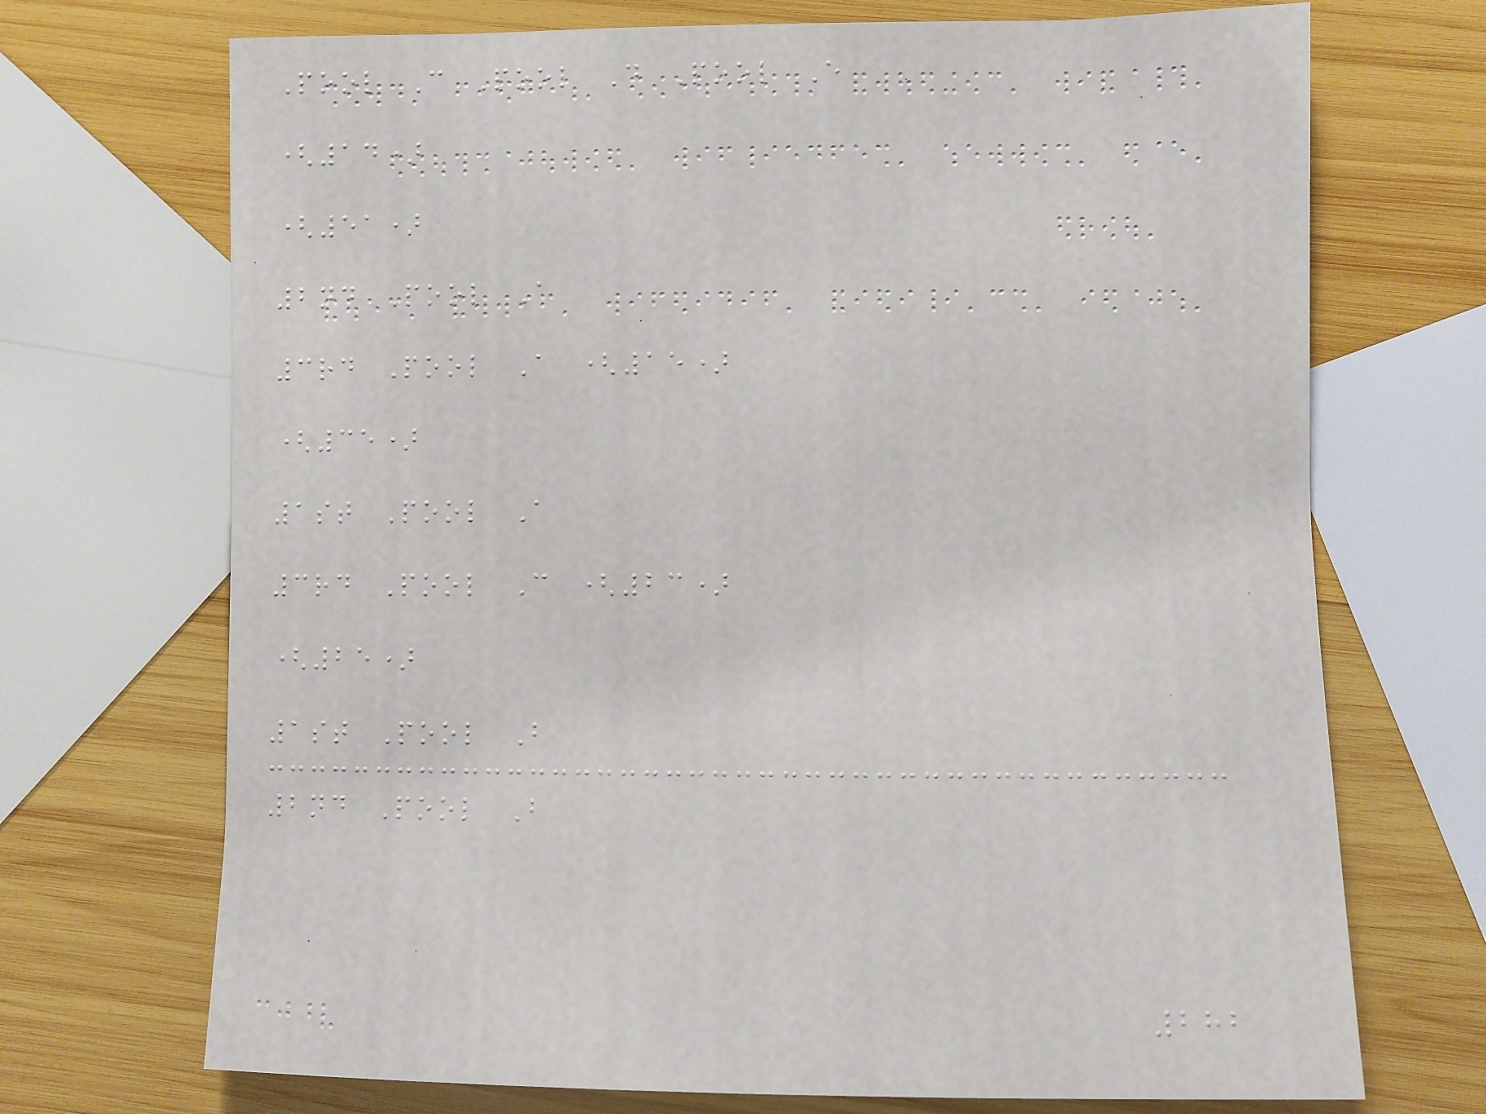Pool C Pool D Pool E
(14)
(51)
2nd Pool A
3rd Pool A (15)
(35)
1st Pool A
3rd Pool C (23)
(25)
1st Pool B
2nd Pool B
282
